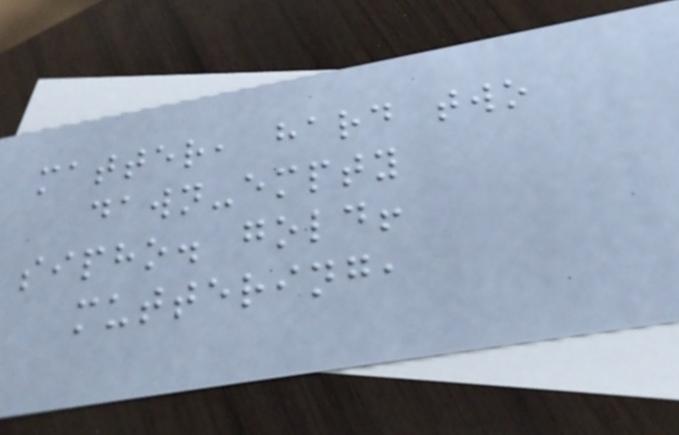matter, hard two
dawn-empty
sipho. gold!
muttering,
